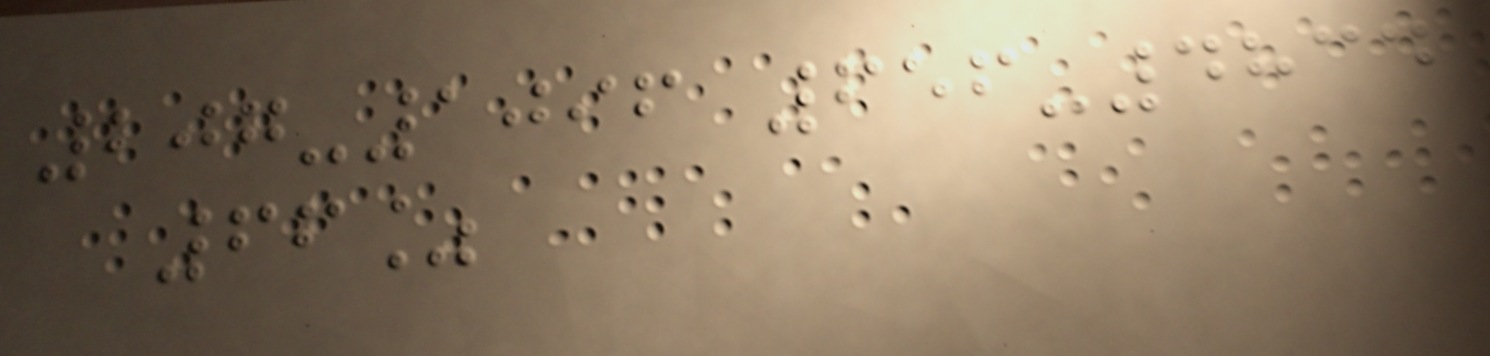207-1096 656-4834
66%
